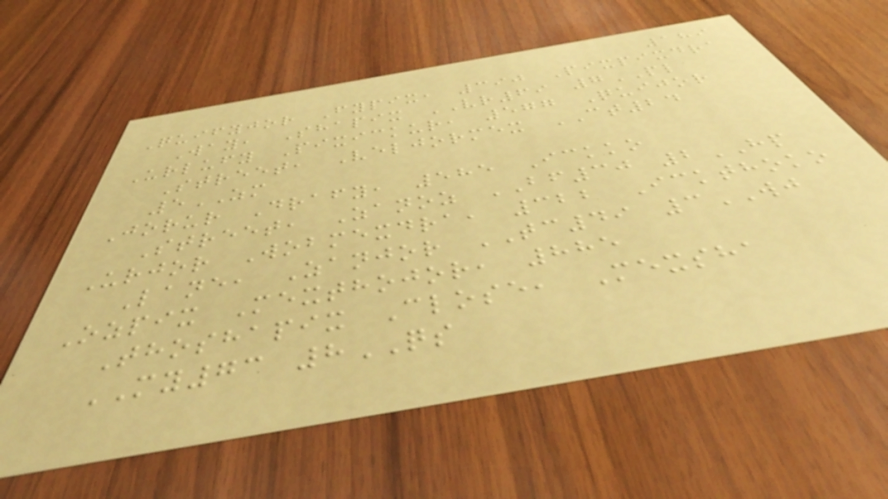189
Quifyjor Fypix, 390 Pixpixdra
Way, Shapix VR69 7PL
Urlufy Pixickur, 577 Quijor
Street, Veljormex CT24
5ZM
Jorur Drafy, 585 Ickko
Street, Zanoz BF30 2HP
Urjor Wobmexdra, 322 Ickthoko
Lane, Zanjor TC49 3WJ
Ozpix Mexthojor, 885
Thoshapix Close, Mexsha
MY73 8QS
